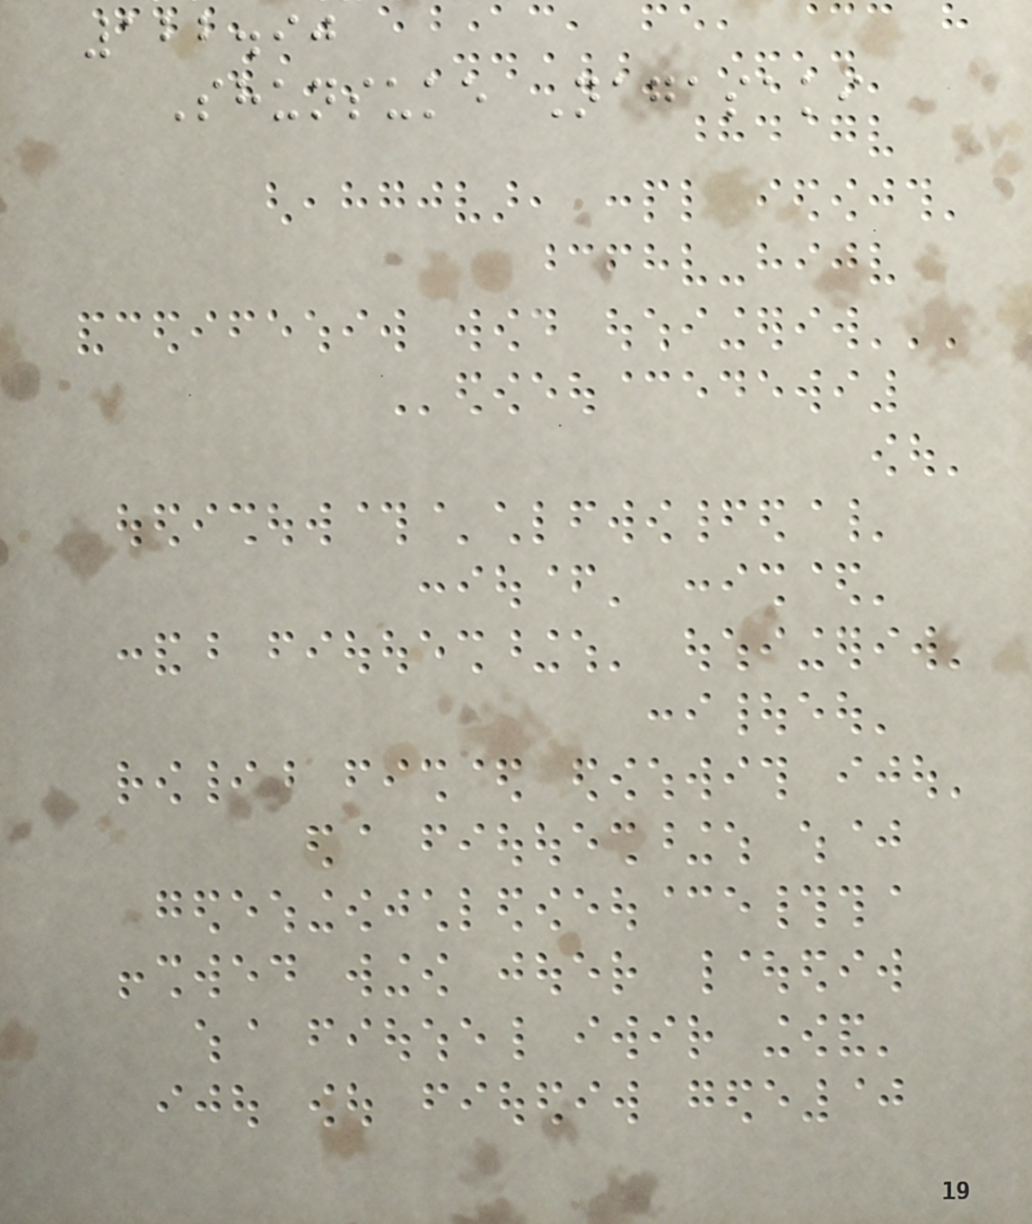122.90
Shunsuke Nagasaki
